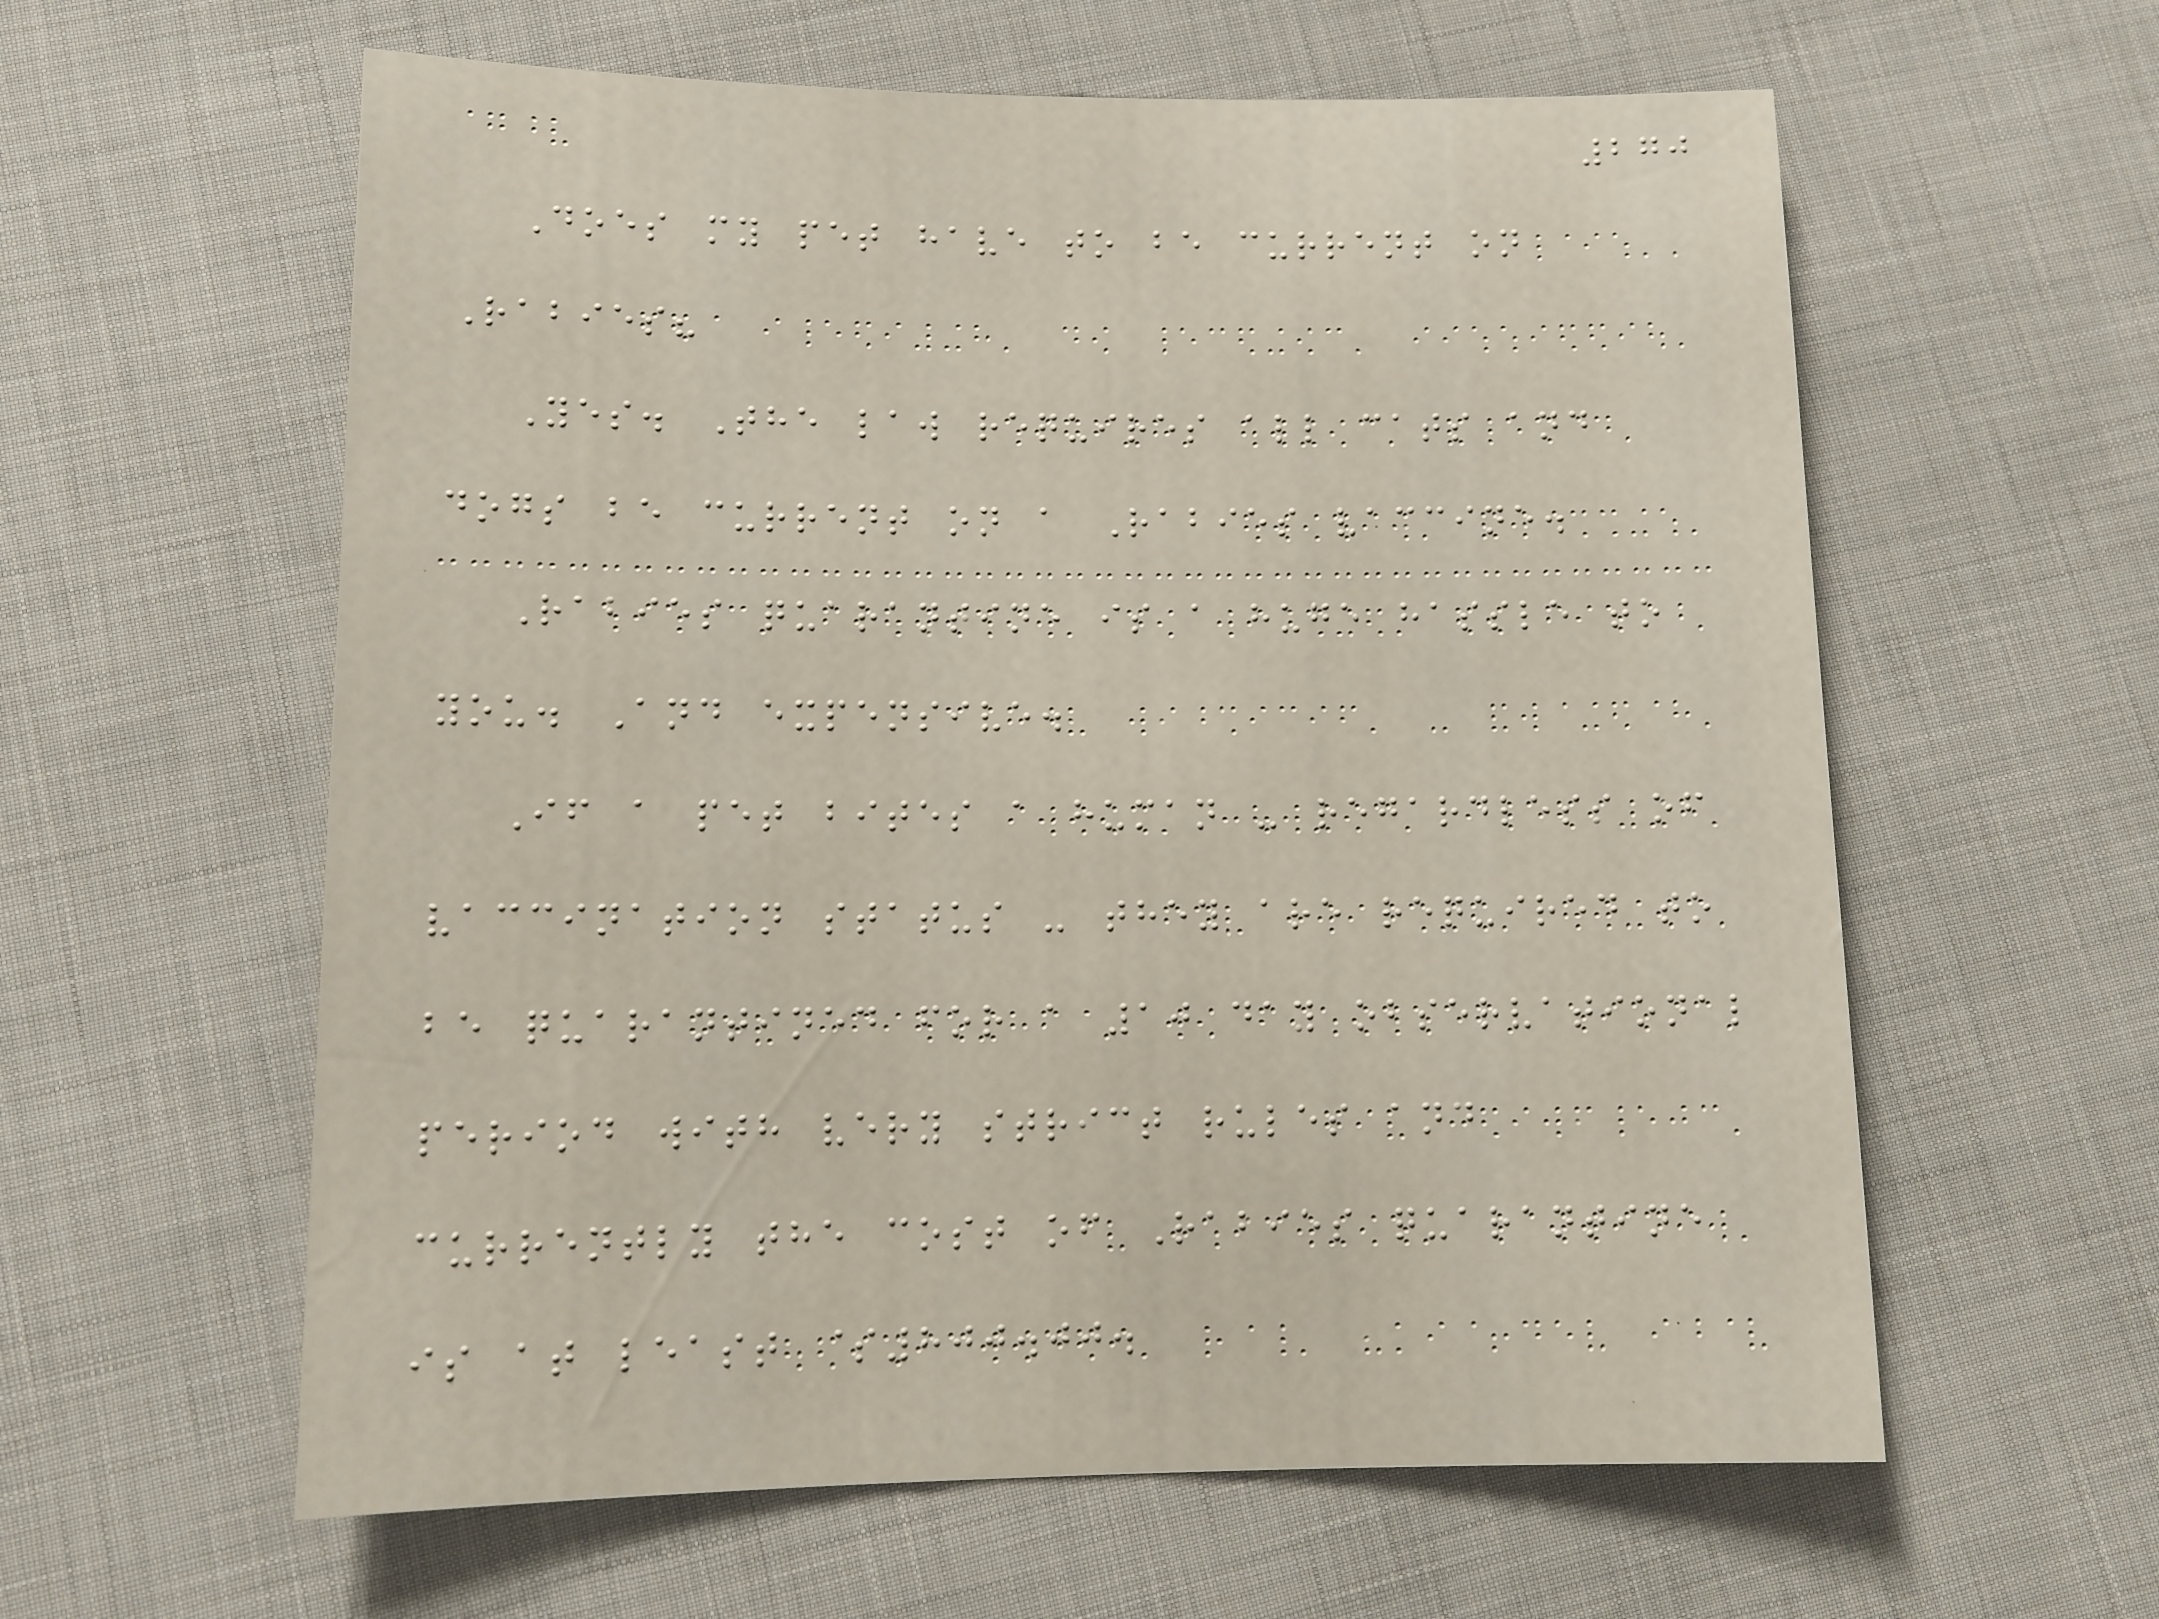270
Does my pet have to be current on
Rabies?
Yes. The law requires all cats and
dogs be current on a Rabies vaccine.
Rabies quarantine is a huge hassle to
you. And expensive.
If a pet bites a human - regardless of
vaccination status - they are required to
be quarantined for a 10 day observational
period with very strict rules and
currently the cost of Rabies quarantine
is at least $800.00.
